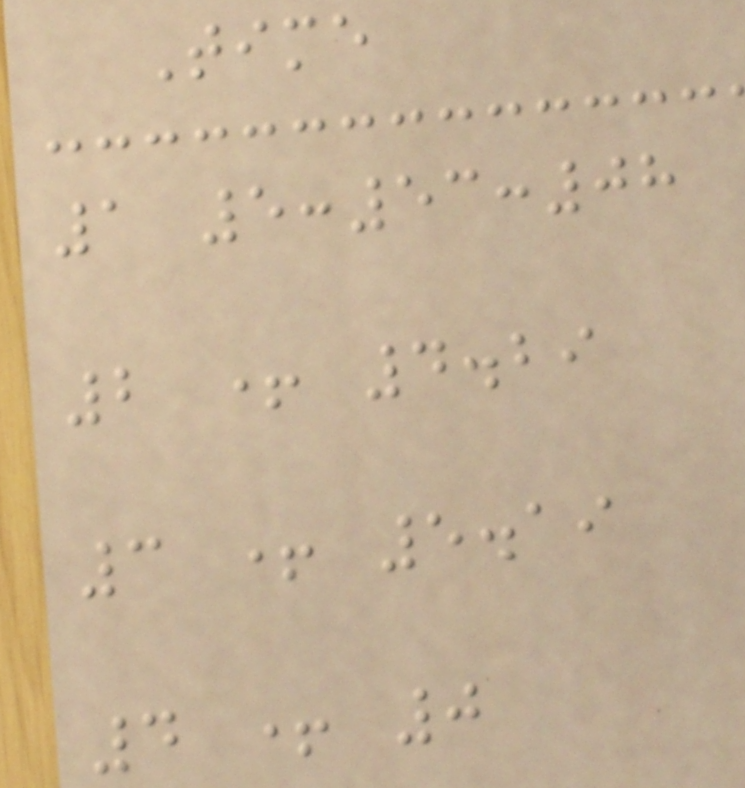Time
1 5:53:08
2 + 4.29
3 + 5.19
4 + 0
